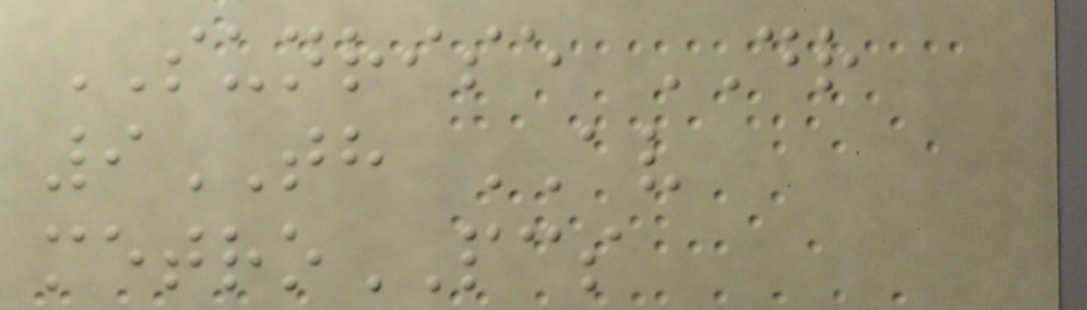SUNRISE DR
9TH AV
metroPCS
